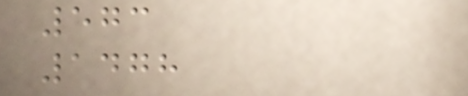573
1478
